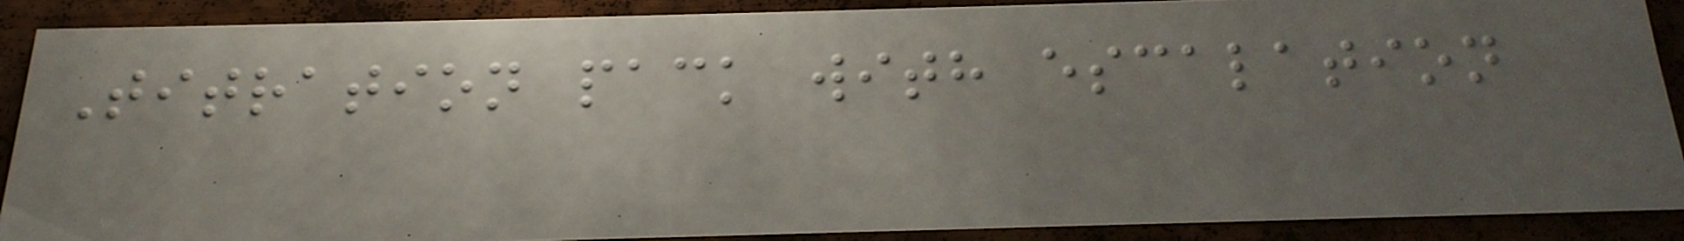Titration pack with escalation
